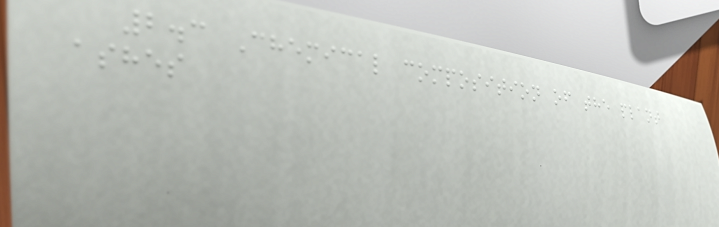2.3 Chemical composition of the plant
ashes
